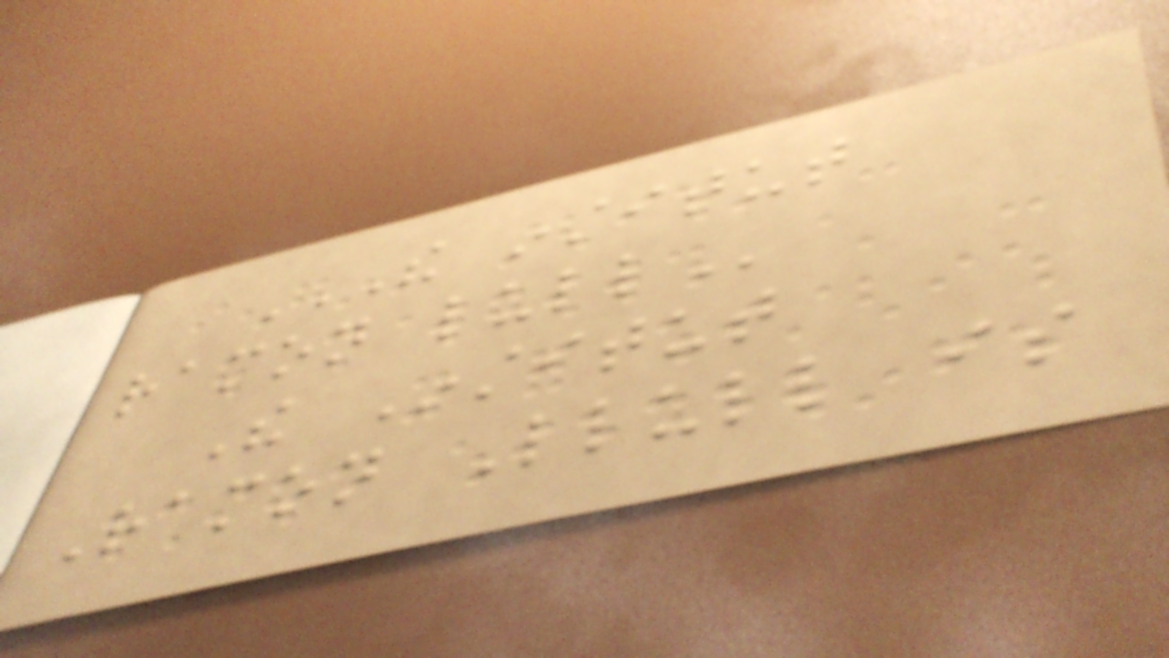THE INSTITUT
RAMON LULL
The Institut
Ramon Llull is
